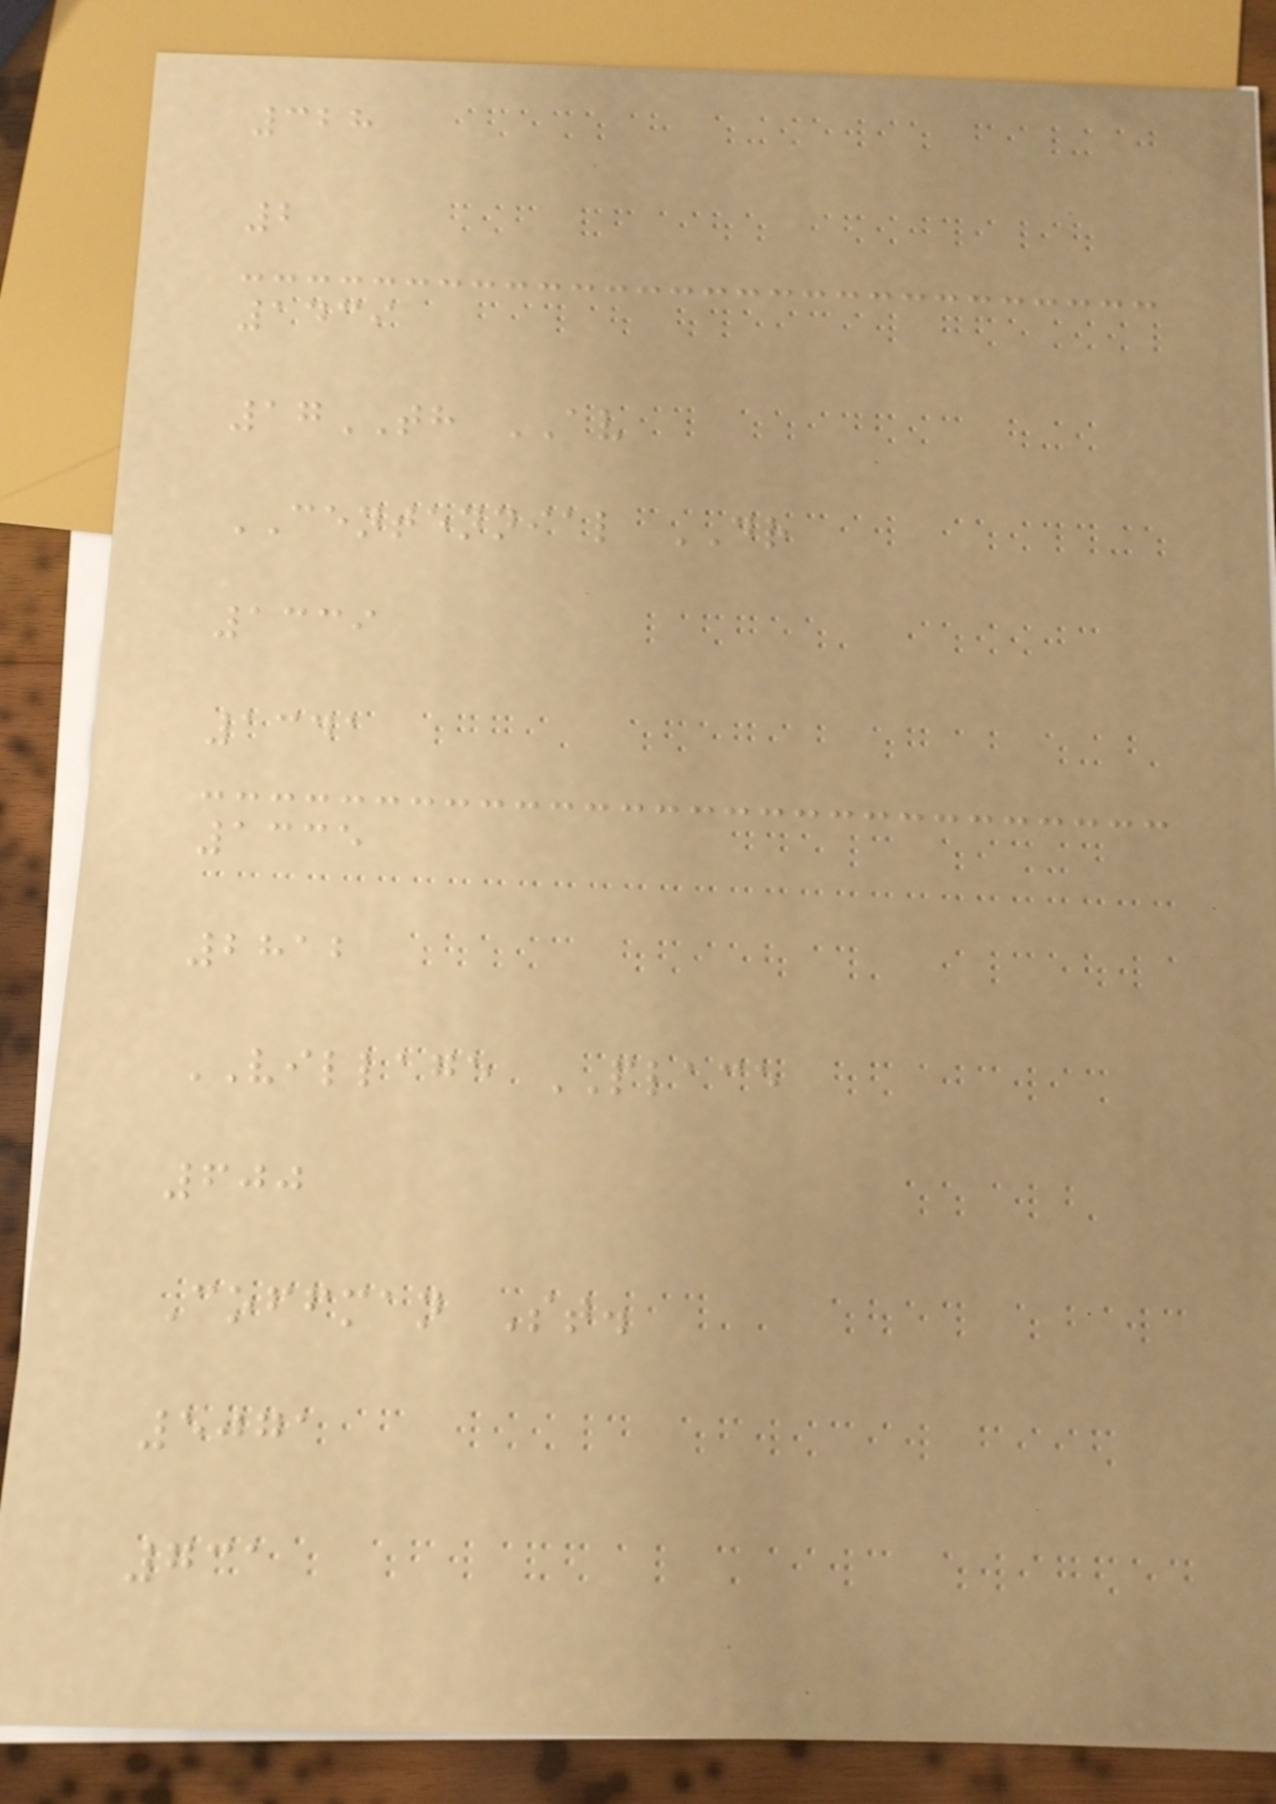328
2
1439
17TH AV
CENTENNIAL DR
1339
1341
1335
2812
VILLAGE PLACE
600
Coffman St.
5071
731
